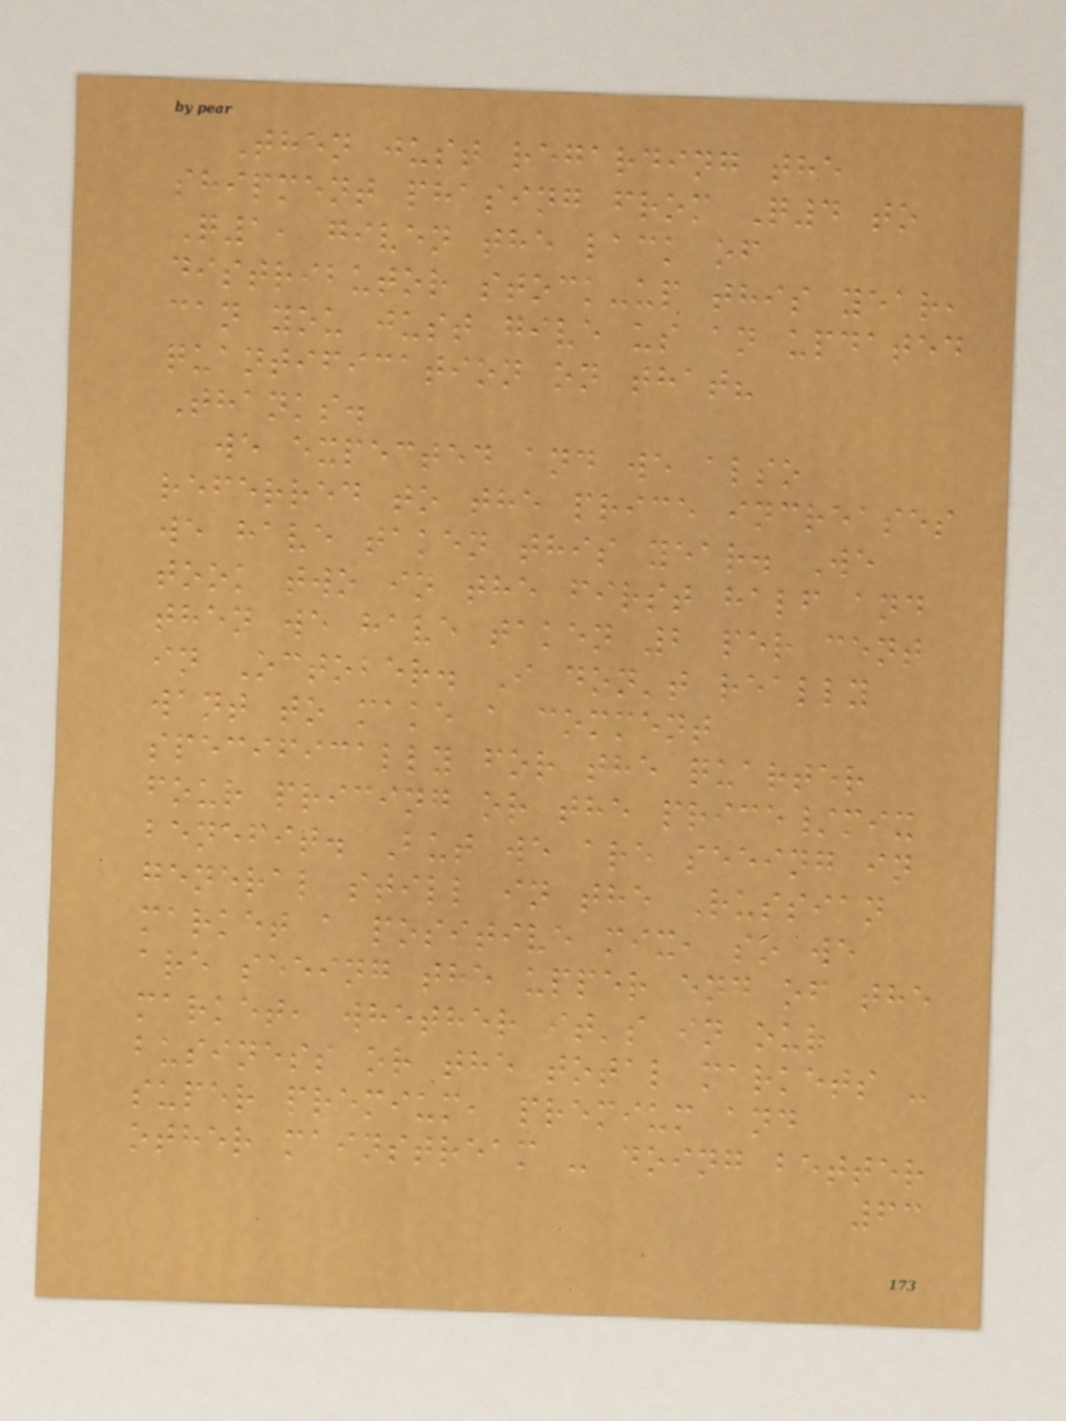Then just regarding the
shipment phasing from Q4 to
Q1, given the lack of
distributor stock-up this year,
can you just give us an updated
quantification on that?
Thanks.
we expected and we also
referred to the price increases
we have taken this year. We
took two in the first half and
then we have taken 2 per cent
in October. I don't really
want to make a comment
specifically for the quarter
four pricing or the price/mix
benefit. But we are seeing in
general still in the Russian
market a positive mix, so we
are seeing the upper end of the
market, whether it's in our
business or the total markets -
super premium, premium and
other mainstream - doing better
63
